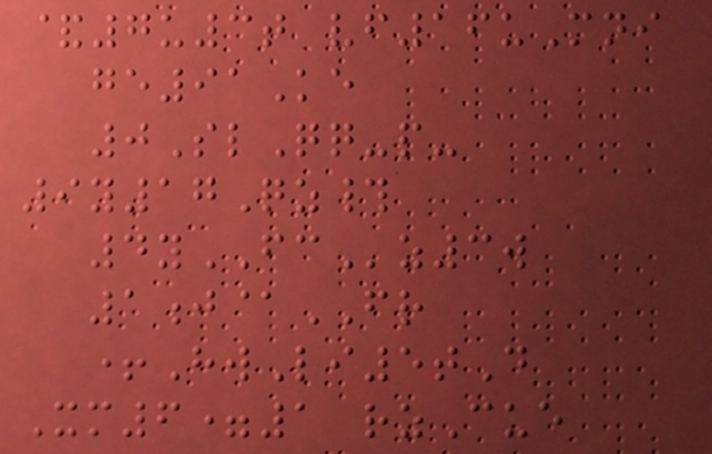&7u3t vf16uMni
ge91Ke
0SlQq-p-
9y17Qz#
4yFCz3w
1j@FR
+HwLi5tD
Xm6=1 rzCue
